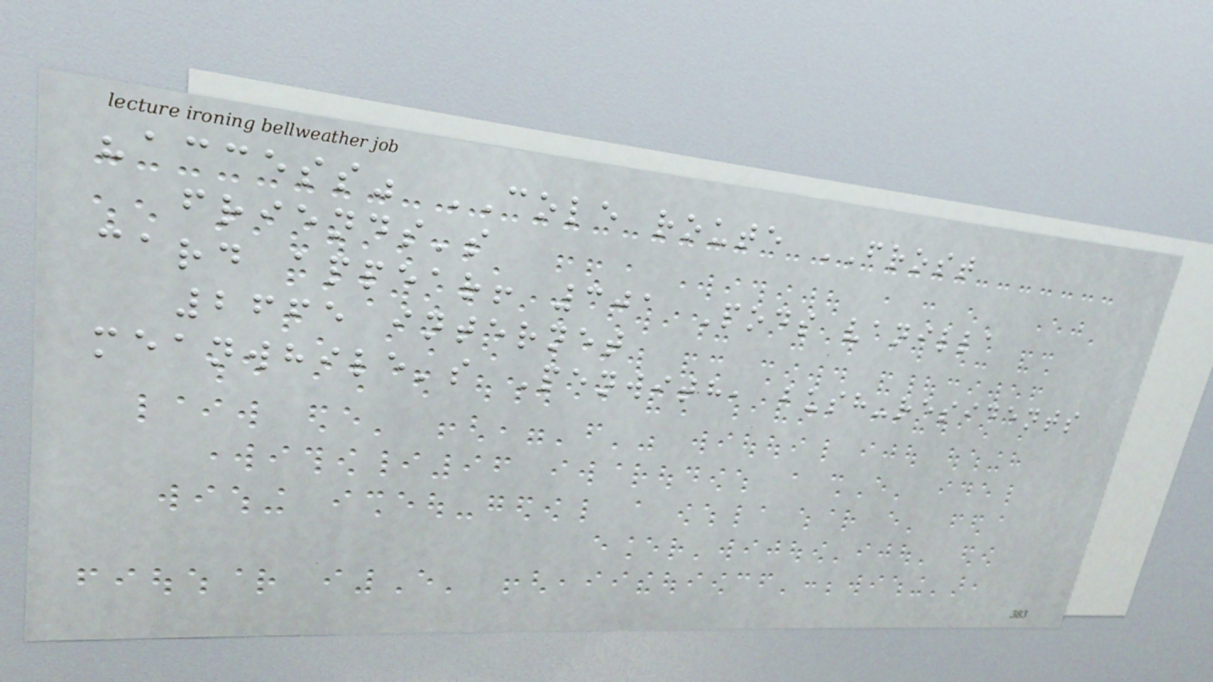"access" COLE route FROST
friends's
card appear! 301 Pods vanilla
2665 internet
meanwhile's Penwith, bush-residents
